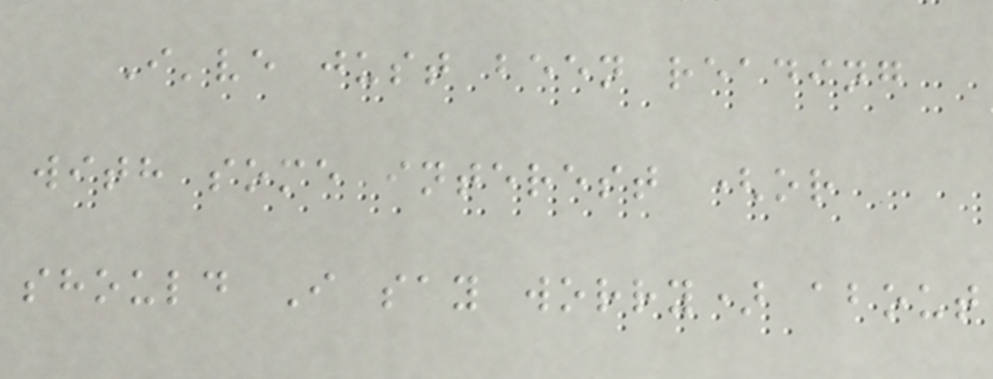I've just been reading
with some interest (or
should I say worry) about
